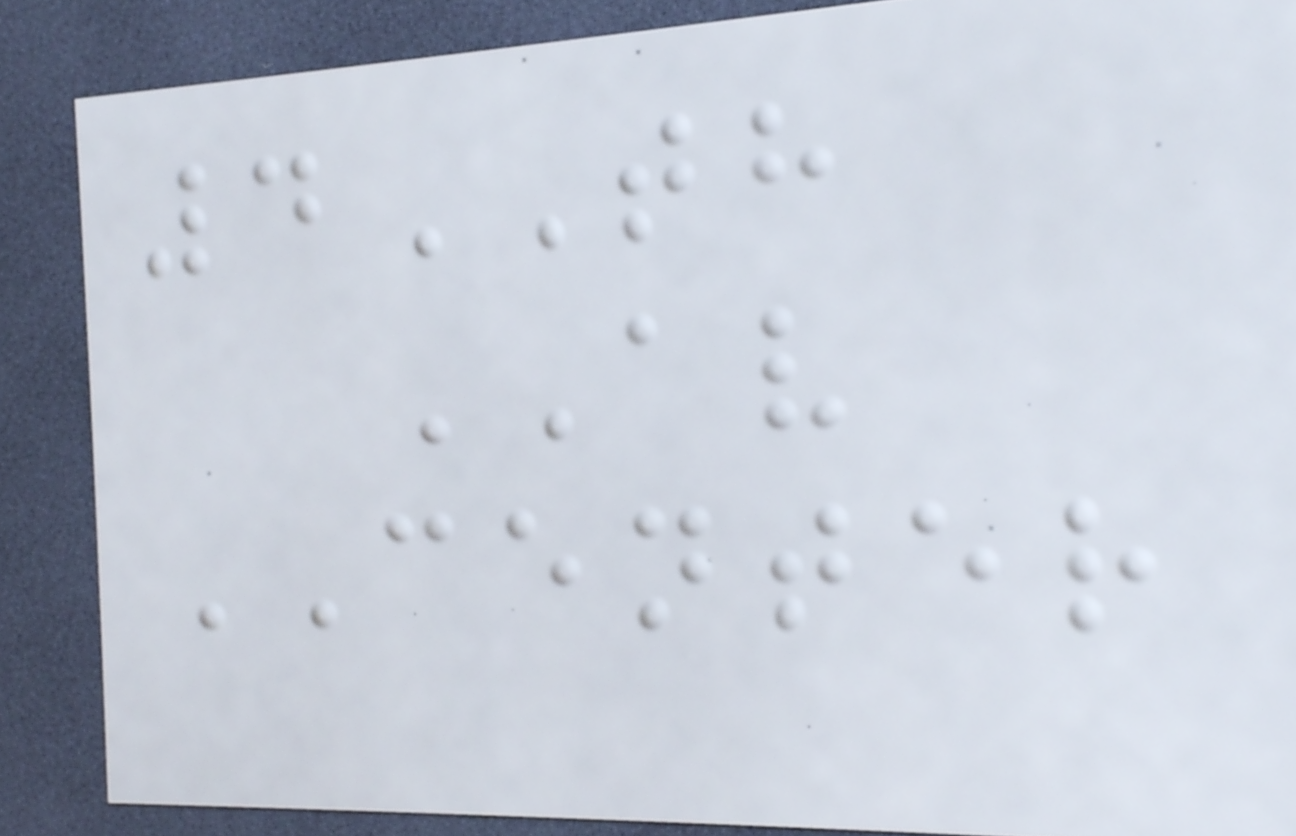4TH
AV
CENTER
